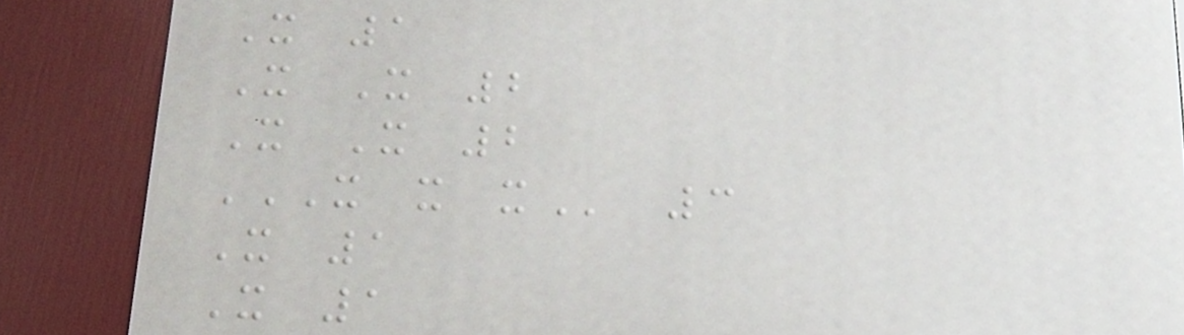X 1
X X 2
X X 2
X X X 3
X 1
X 1
